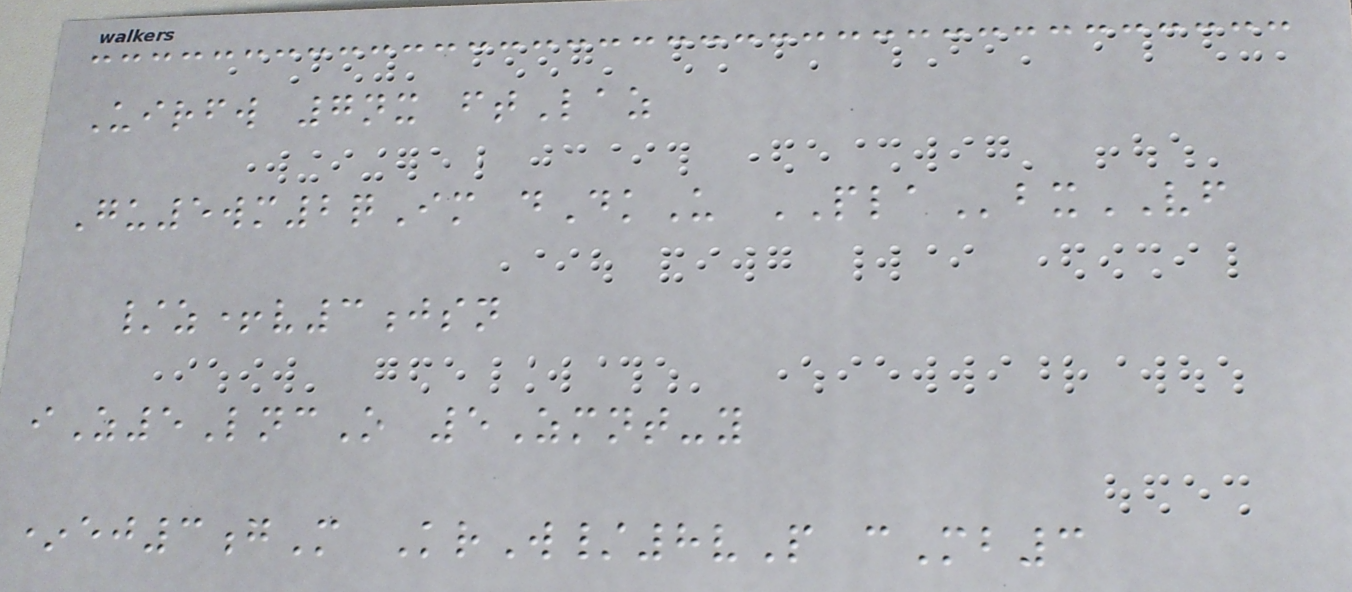Uirfw 7nx ftLaz
Gu5wm2qIm dDkU PLAbxVF
/z+v3jsn
iZ5LncO 5Zmnt-y
*ej3gM KrW/8vP cMb3
